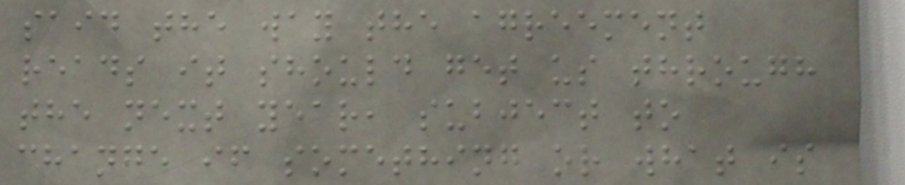said the way the agreement
reads it should get us through
the next year, subject to
change if something or what is
